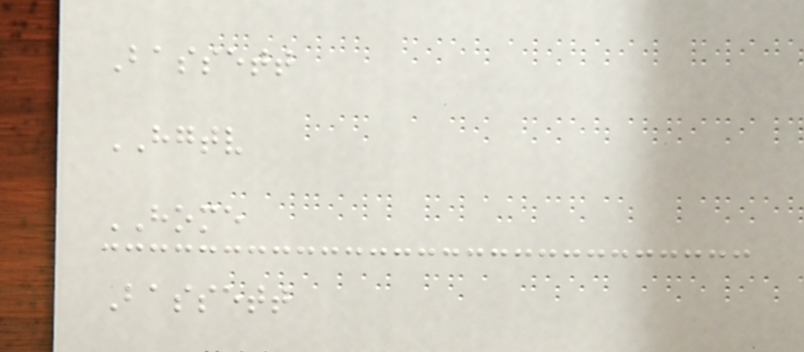Bassett
HGTV
HOME
Bassett
